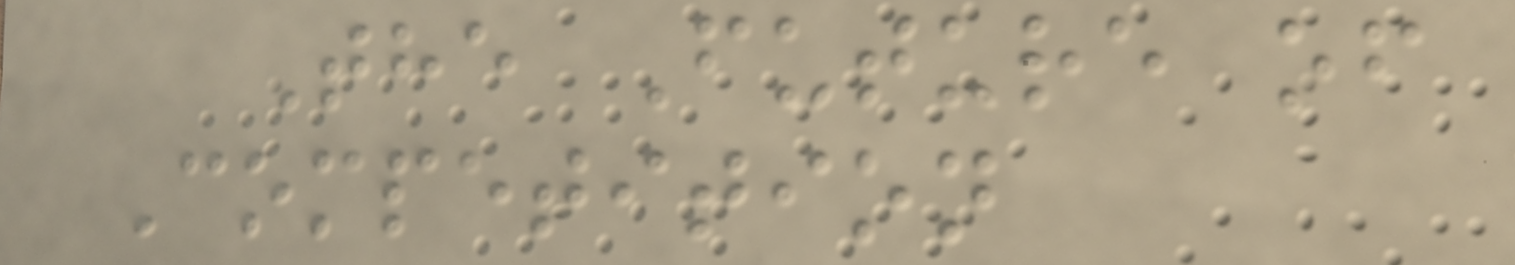The Future of
Competition
